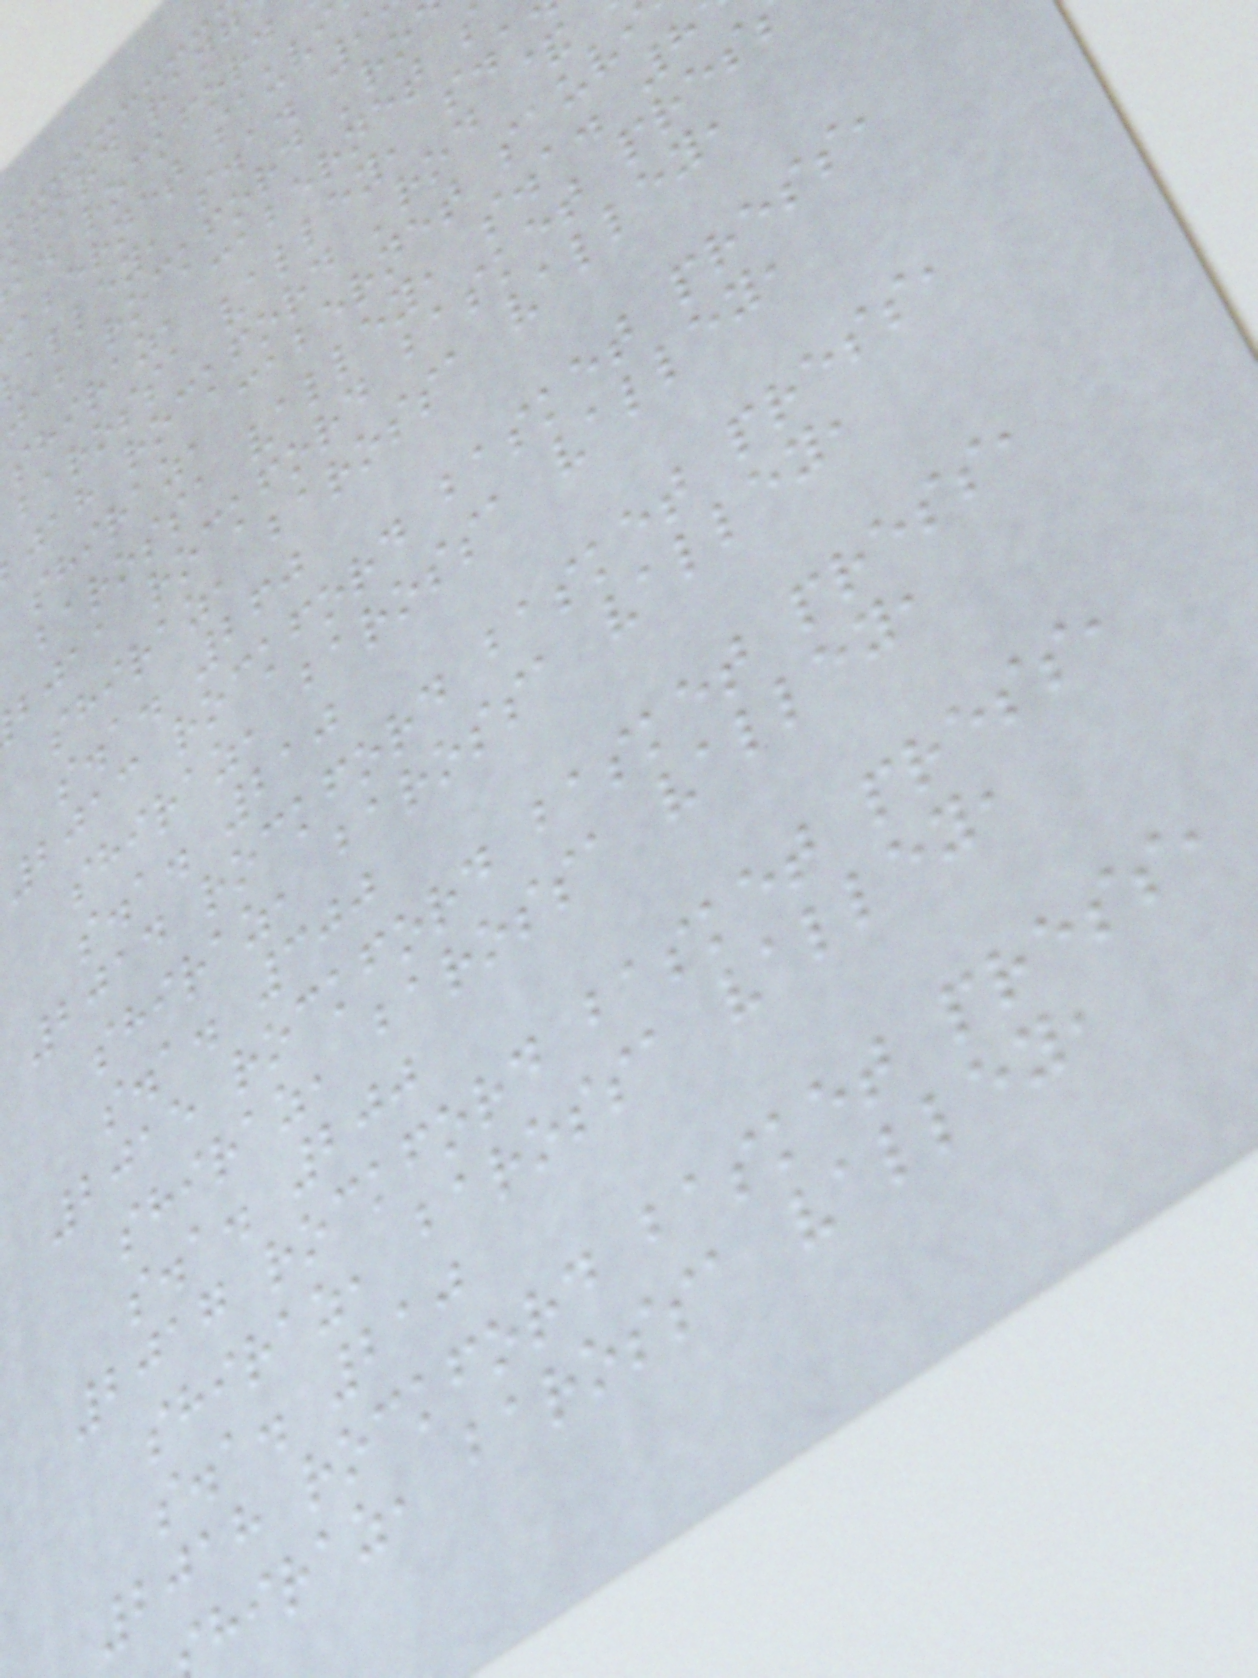kford rang
ad rockford
abernet sauvi
alley, s.a. 9
jab rockford 'ro
shiraz, cabernet s
barossa valley, s.a
jah rockford 'rod &
shiraz, cabernet sauvi
barossa valley, s.a. 8
bjaa rockford basket pres
shiraz, barossa valley,
s.a. 260
2013 rockford basket press,
shiraz, barossa valley,
s.a. 210
2014 rockford basket press,
shiraz, barossa valley,
s.a. 300
2015 rockford basket press,
shiraz, barossa valley,
s.a. 200
2017 rockford basket press,
shiraz, barossa valley,
s.a. 210
2018 rockford basket press,
hiraz, barossa valley,
